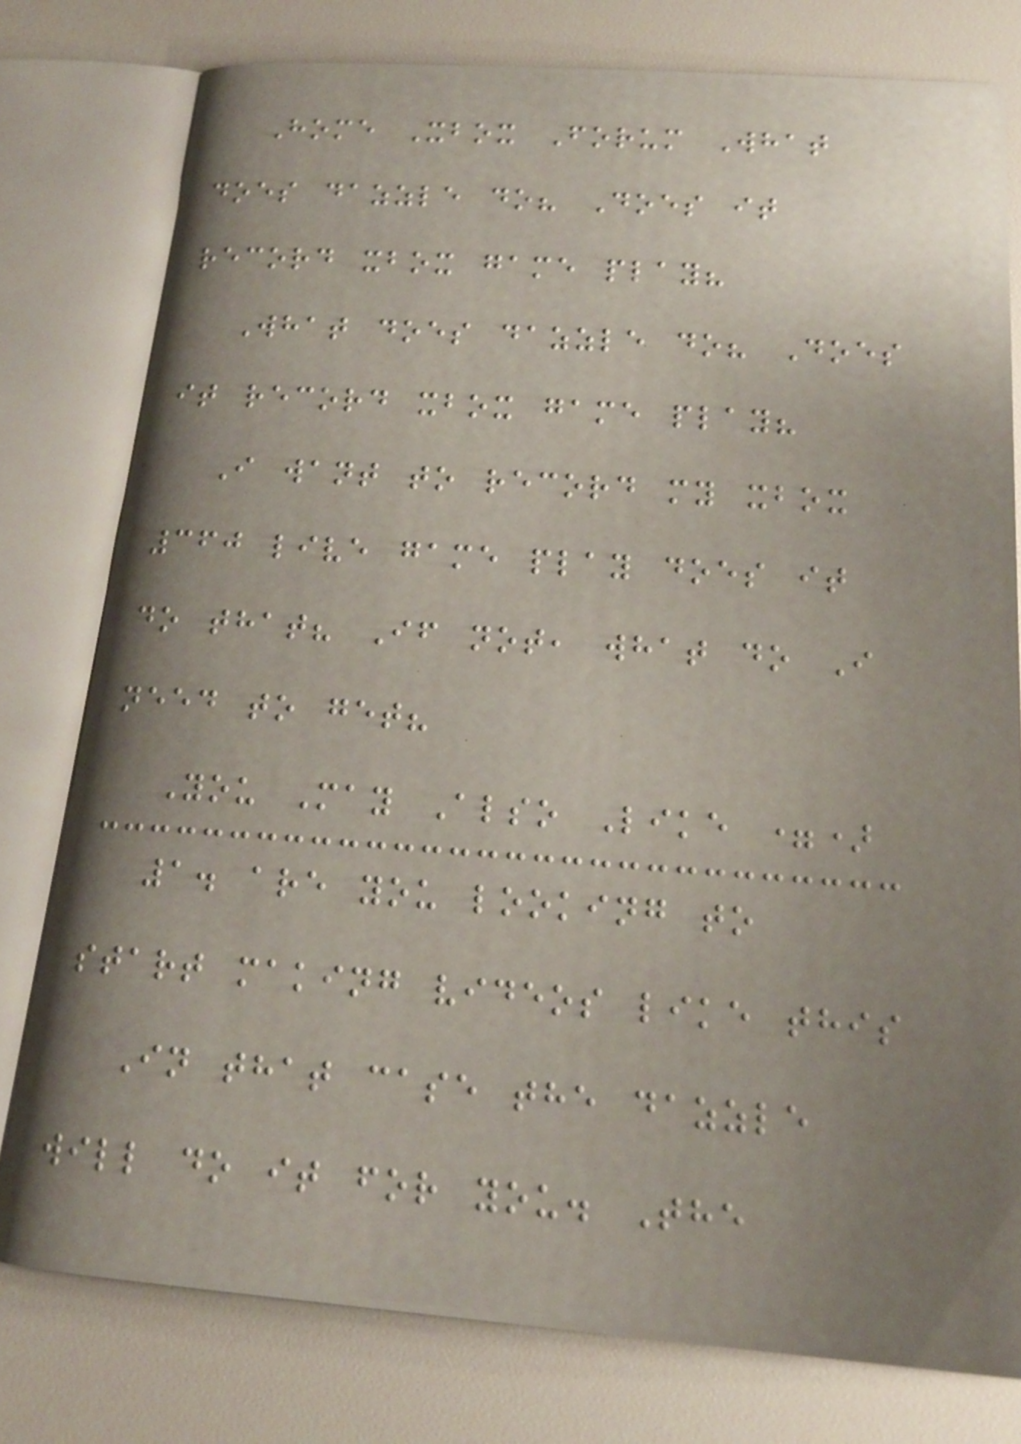Home Xbox Forum What
does dazzle do? Does it
record xbox game play?
What does dazzle do? Does
it record xbox game play?
I want to record my xbox
360 live game play does it
do that? If not, what do I
need to get?
You May Also Like =)
1. are you looking to
start making videos like this
In that case the dazzle
will do it for you. The
